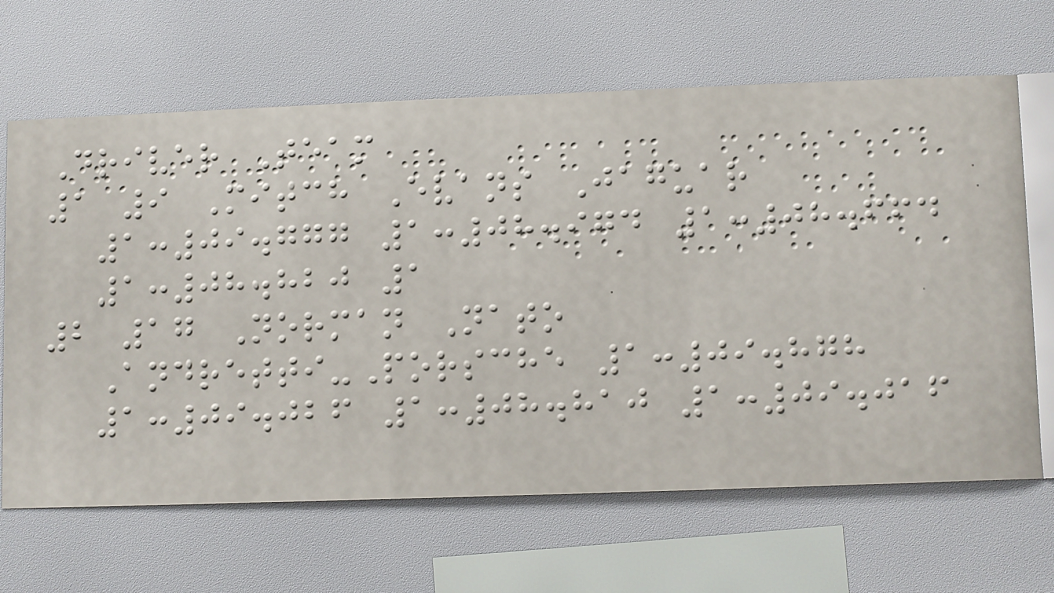Driver Team
1 9 Mitch Evans Jaguar
1:09.777 1:08.974 1:08.664
1:08.820 1
2 17 Norman Nato
Andretti-Porsche 1:09.878
1:09.026 1:08.810 1:09.016
